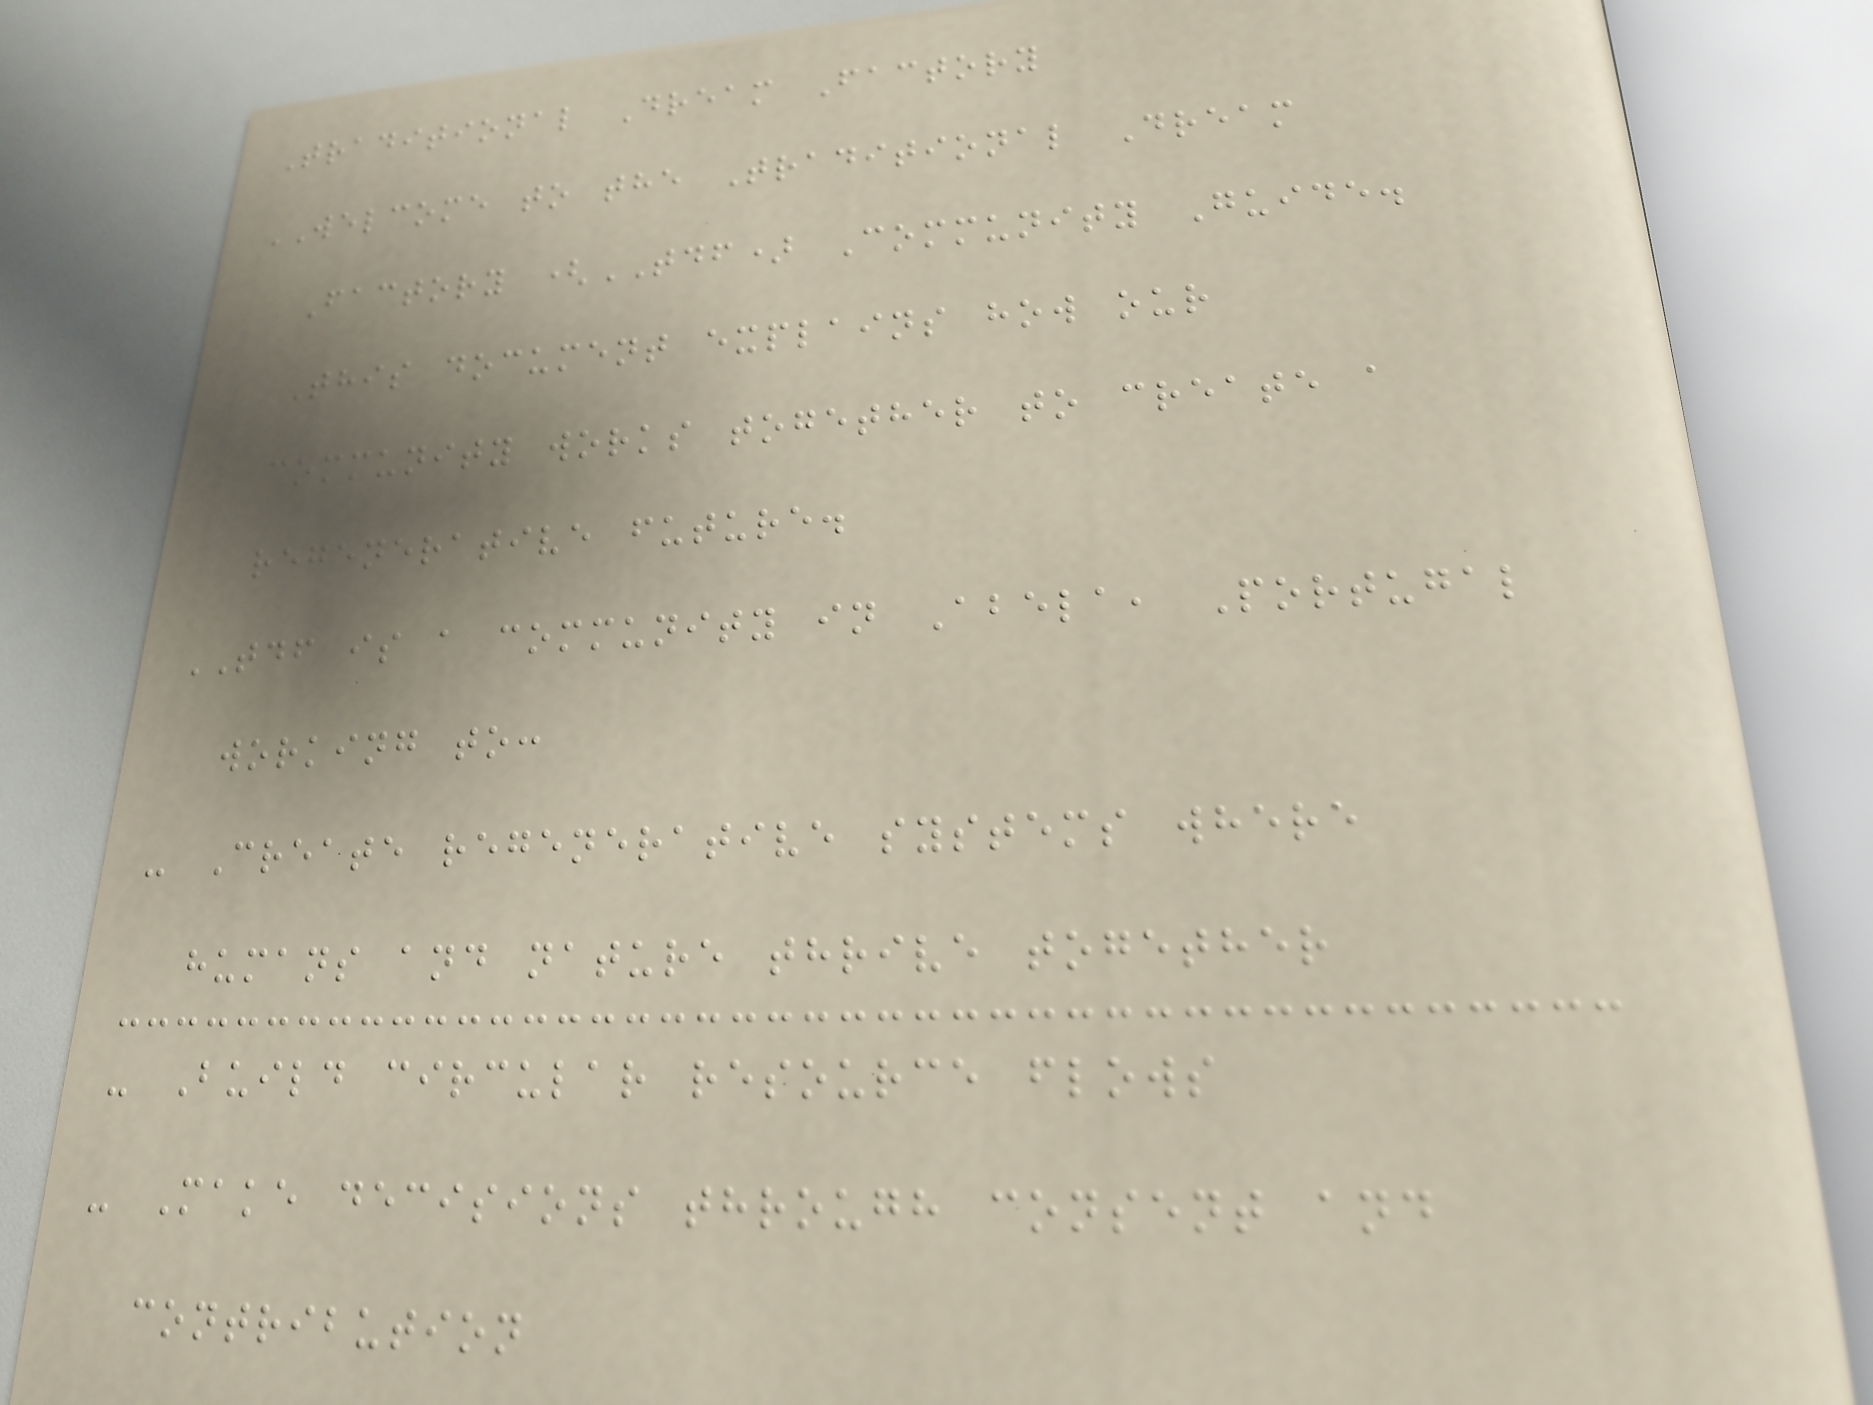Traditional Dream Factory
WELCOME to the Traditional Dream
Factory (TDF) Community Guide.
This document explains how our
community works together to create a
regenerative future.
TDF is a community in Abela, Portugal
working to:
- Create regenerative systems where
humans and nature thrive together
- Build circular resource flows
- Make decisions through consent and
contribution
